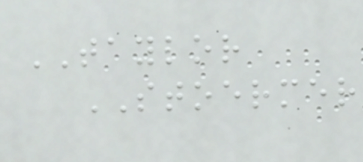TAYLOR
STOERMER
